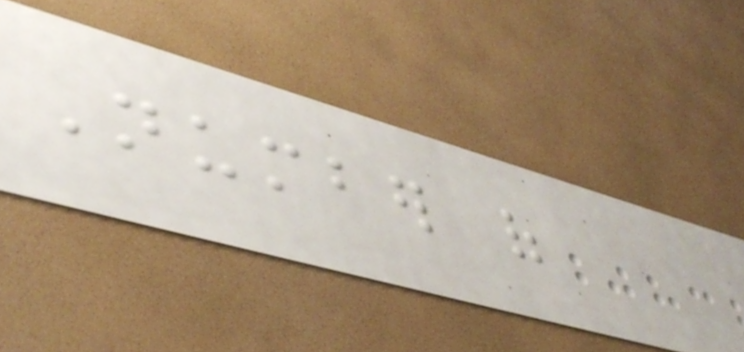Number of
